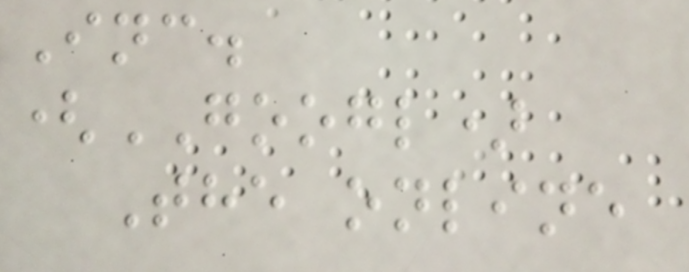Inc.
(GOOGL)
The online
